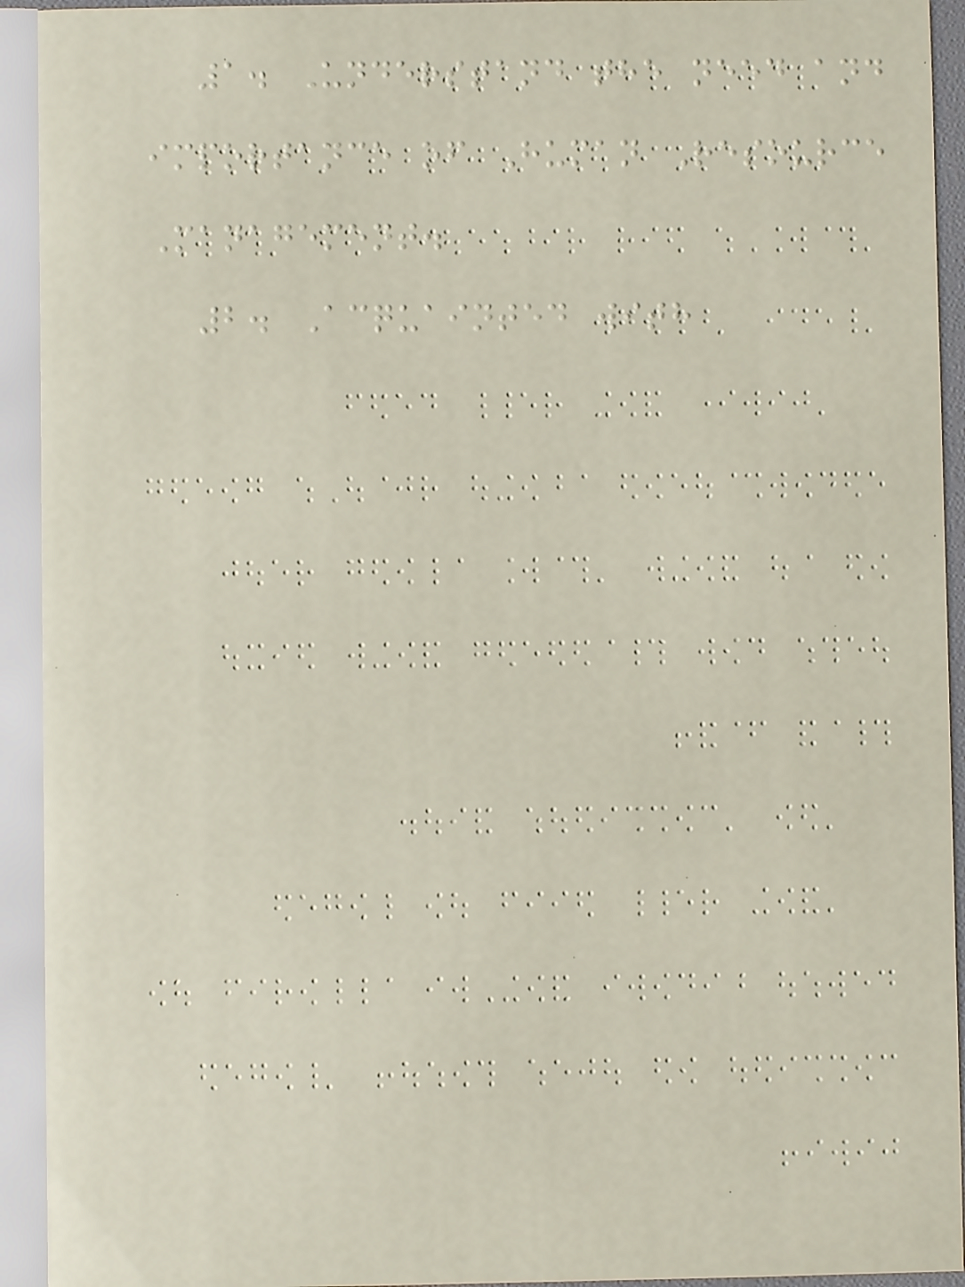1. Understand the need and
importance of Human Resource
Management.
2. Acquainted with
